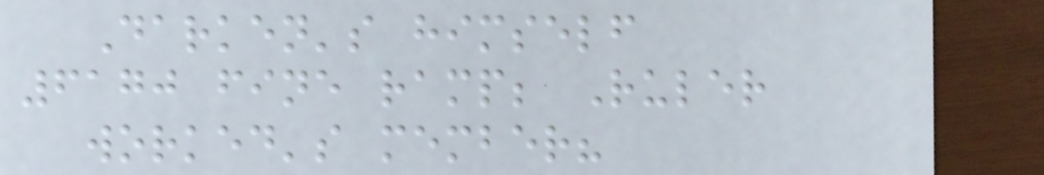Darken's himself
6170 fine ramp; Ruler
worked's member?
